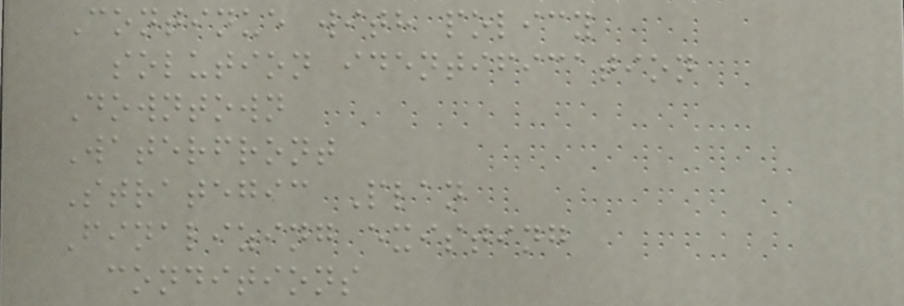Continue with policy
solution identification
Downtown
Waterfront
Strategic Plan
Finalizing existing
conditions
